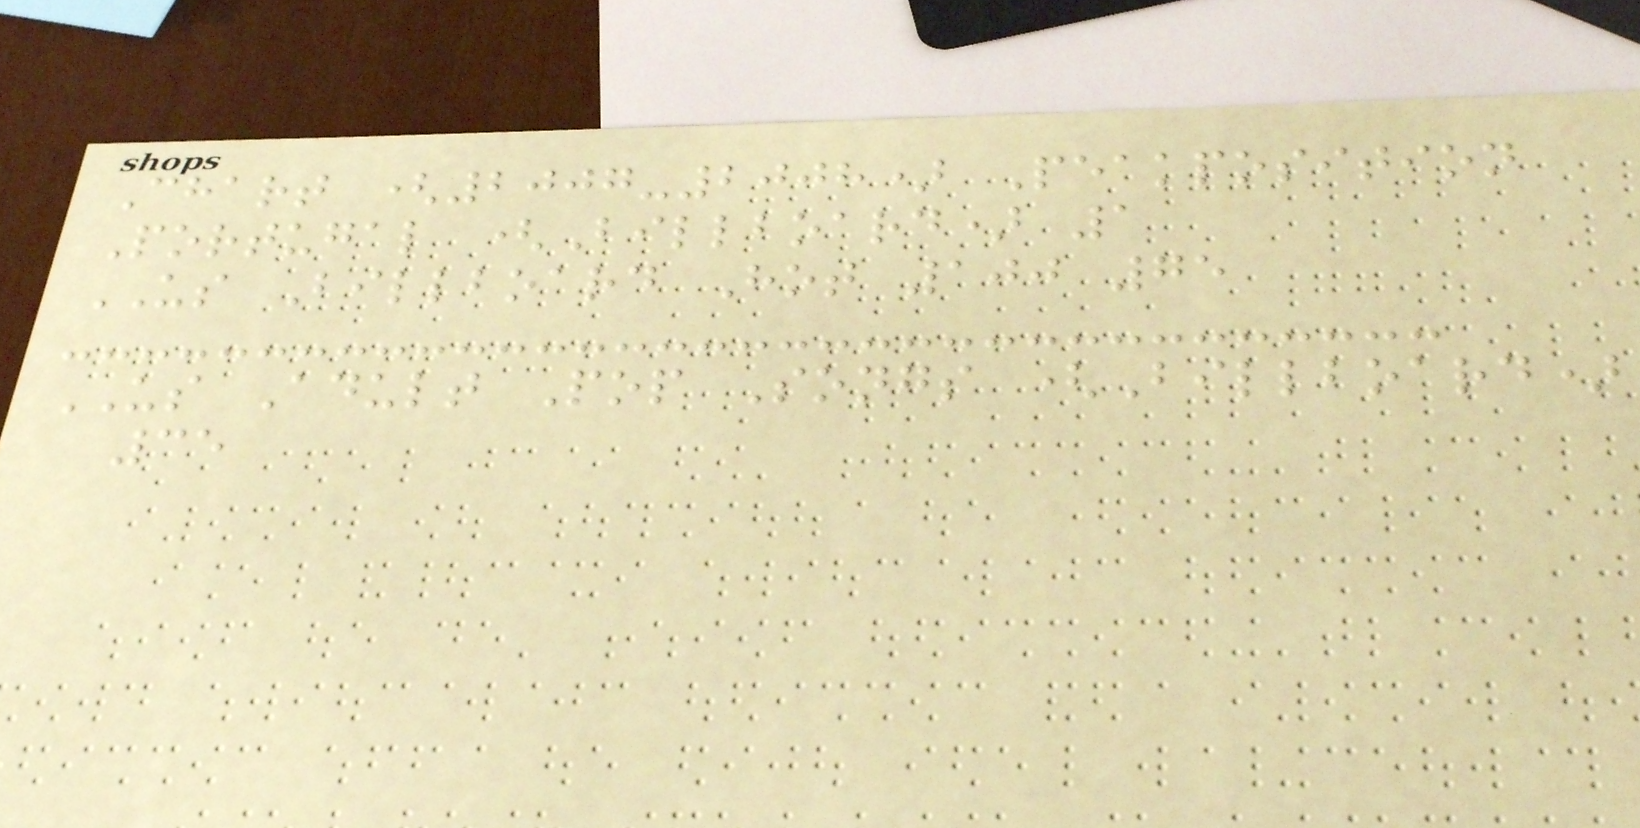Chart (2007-2008) Peakposition
Portugal (Billboard) 1
US Billboard Hot 100 75
US Adult Pop Songs (Billboard)
35
